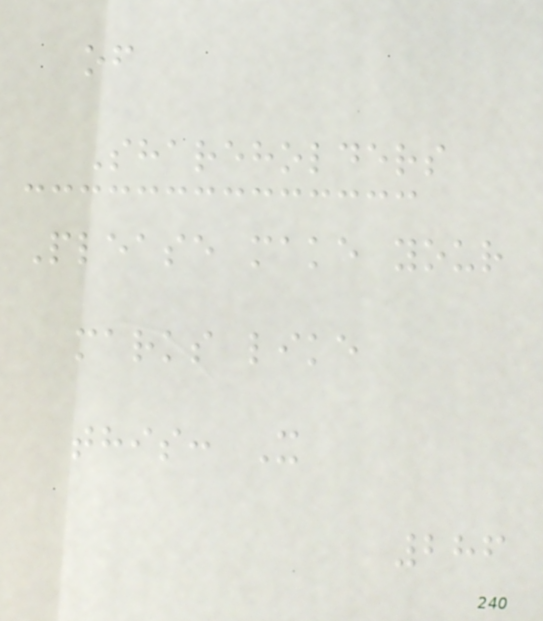of
Shareholders
Please make your
marks like
this: X
286
